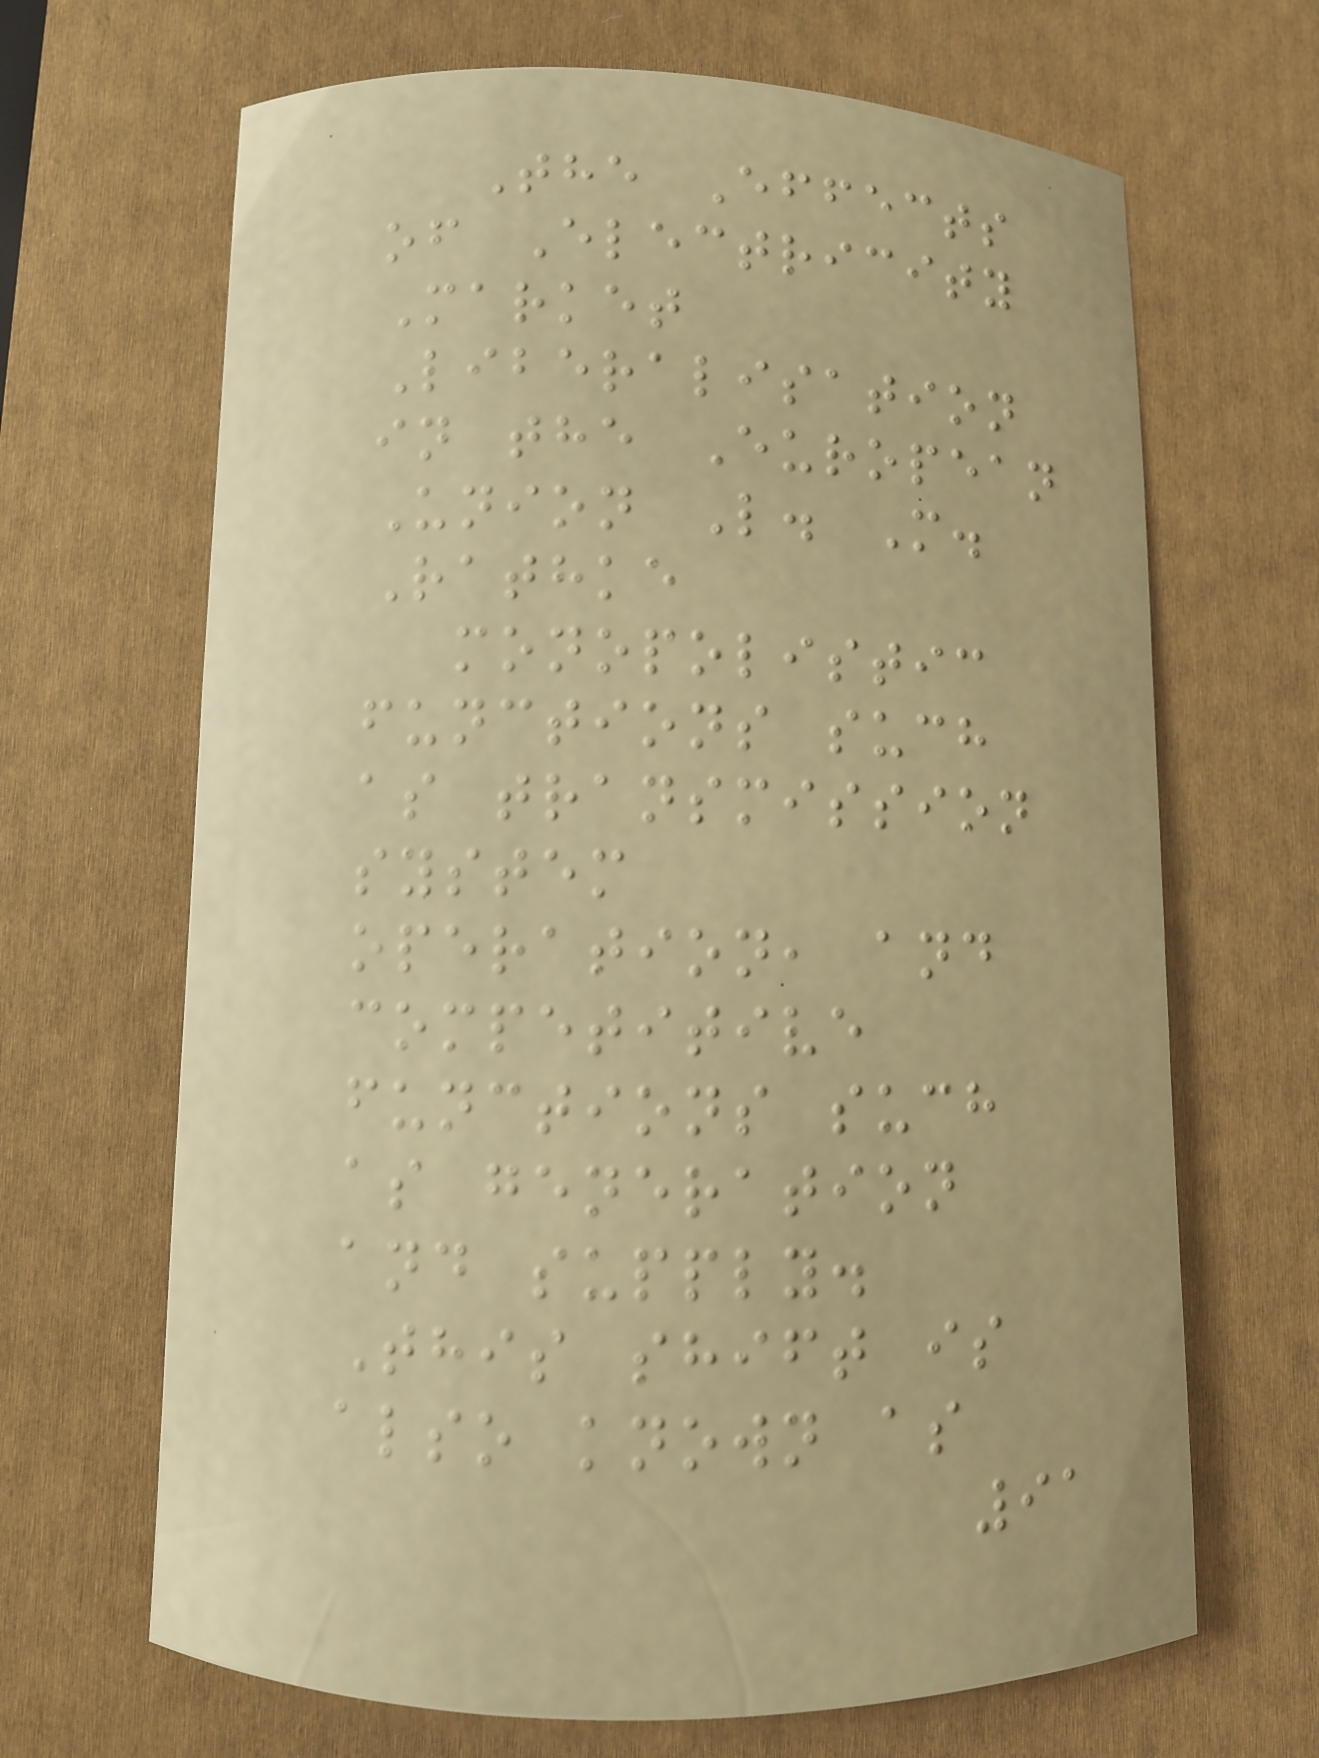The Effects
of Electricity
Market
Liberalisation
in the European
Union L. M.
Rathke
monopolistic
functions such
as transmission
system
operation, and
competitive
functions such
as generation
and supply.
This shift is
also known as
91
